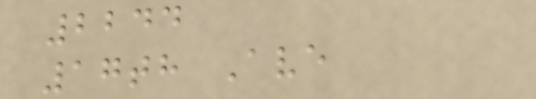2244
17th Ave
